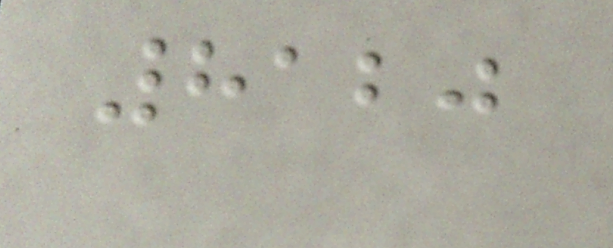8120
